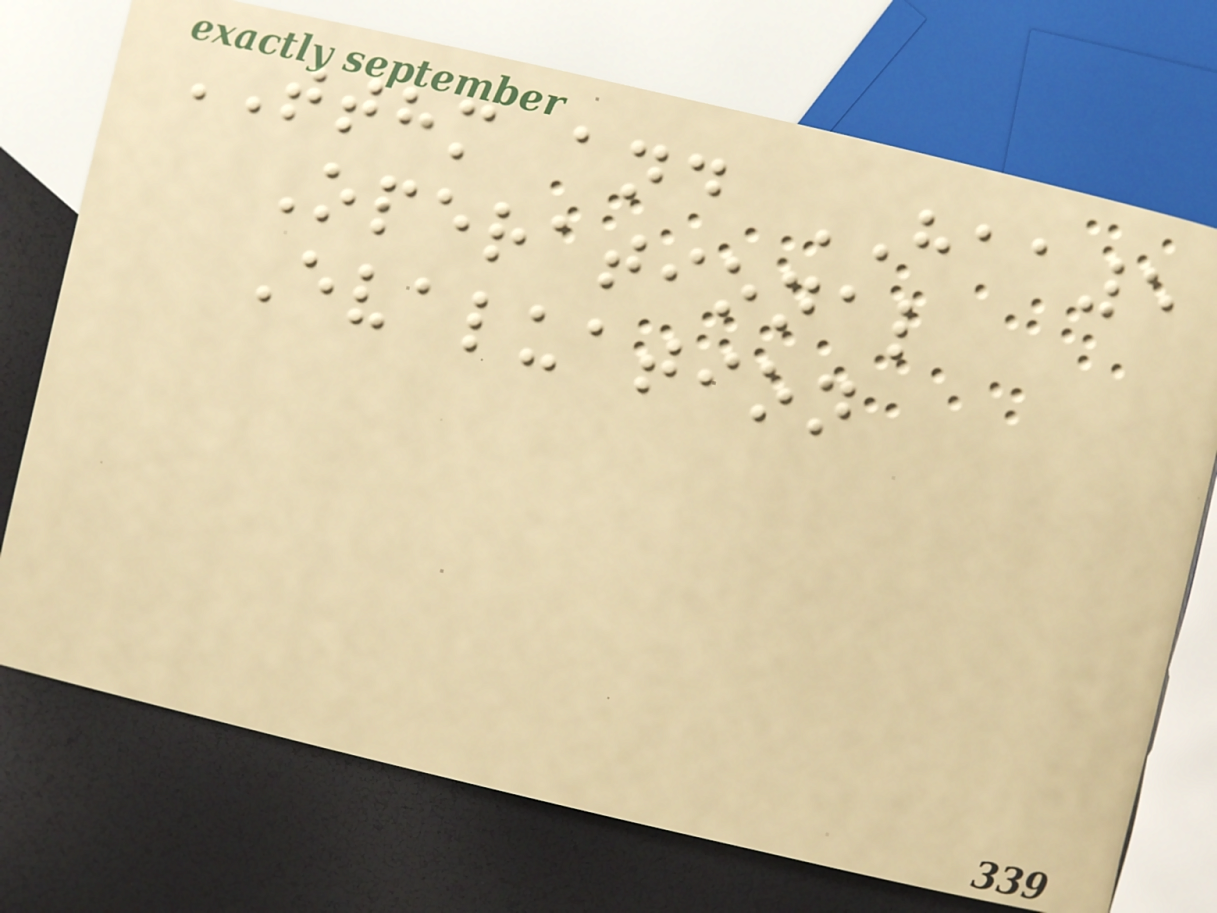TTHM and HAA5
Operational
Evaluation
